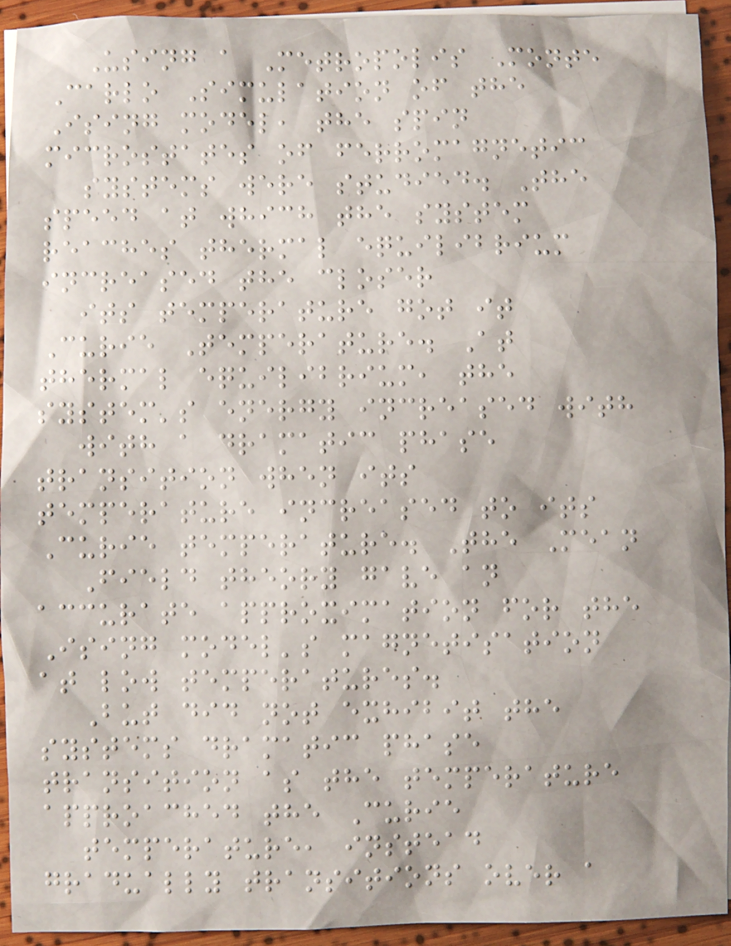Using a Metropolis Monte
Carlo Simulation of the
Ising model, the spin
microstates of ferromagnetic
systems were studied. The
speed at which the system
reaches thermal equilibrium
increased the closer
its temperature got it
Curie Temperature. At
thermal equilibrium, the
system's energy increased with
with a dramatic phase
transition when its
temperature increased to its
Curie temperature. The Mean
Field theory gave an
accurate approximation for the
Ising model's magnetisation
at low temperatures.
But did not exhibit the
systems dramatic phase
transition as the temperature
approached the Curie
temperature, instead
gradually transitions over a
